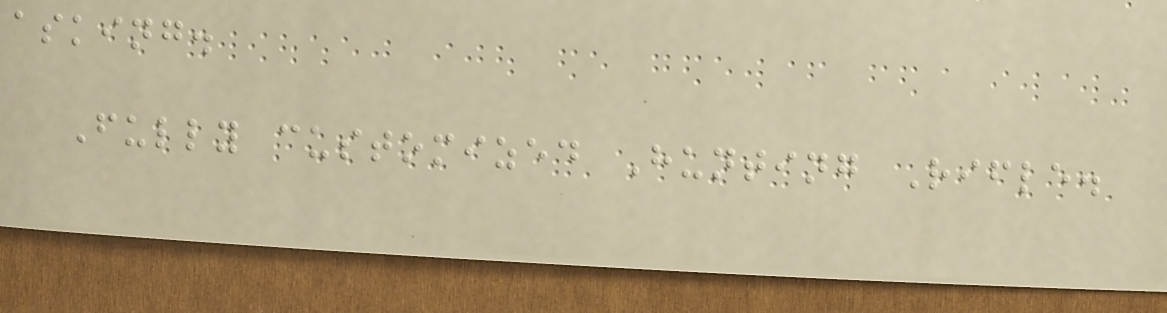asking.
Fully customized Hunting Rifle.
